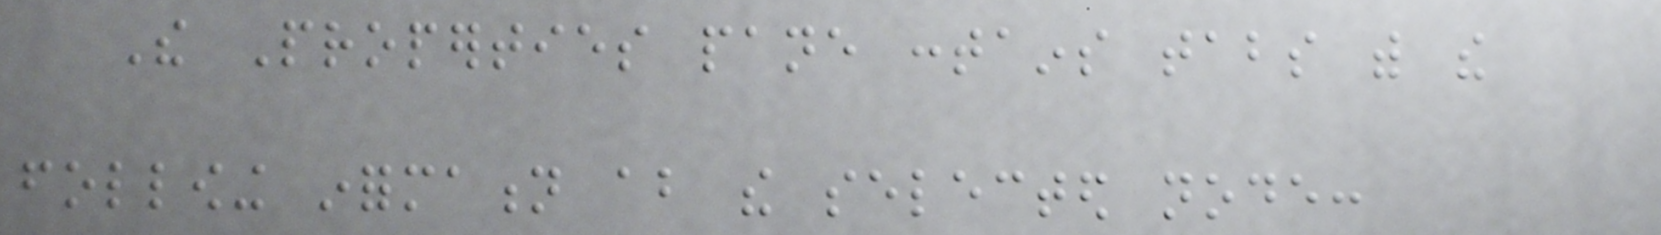The Properties pane contains tabs with the
following information about the selected node:
